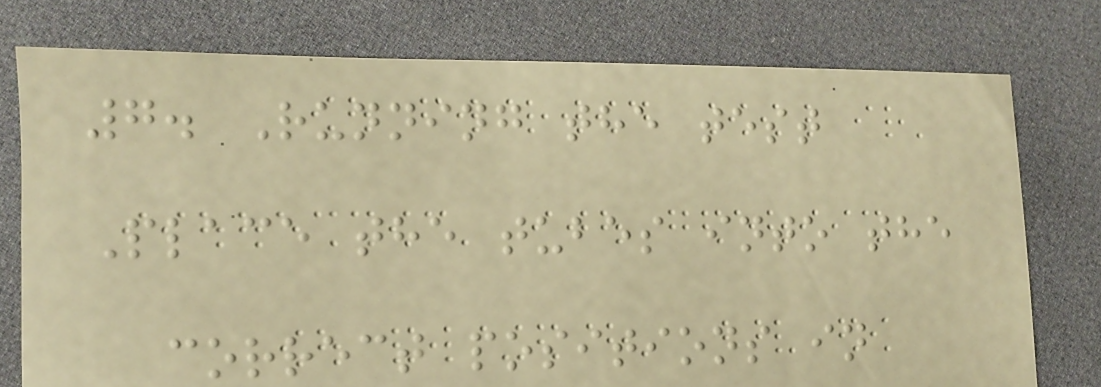7. Running the test
Place the tubes into the
correct positions in
